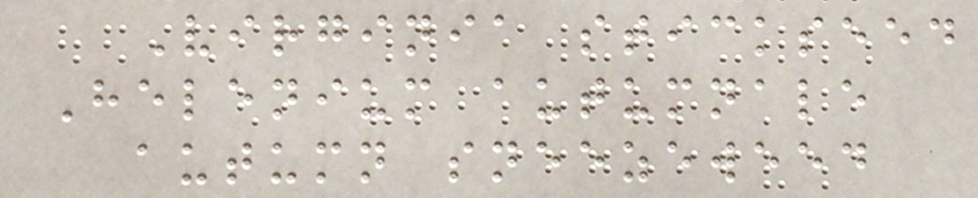Virginia stickseed
Helenium autumnale
autumn sneezeweed
